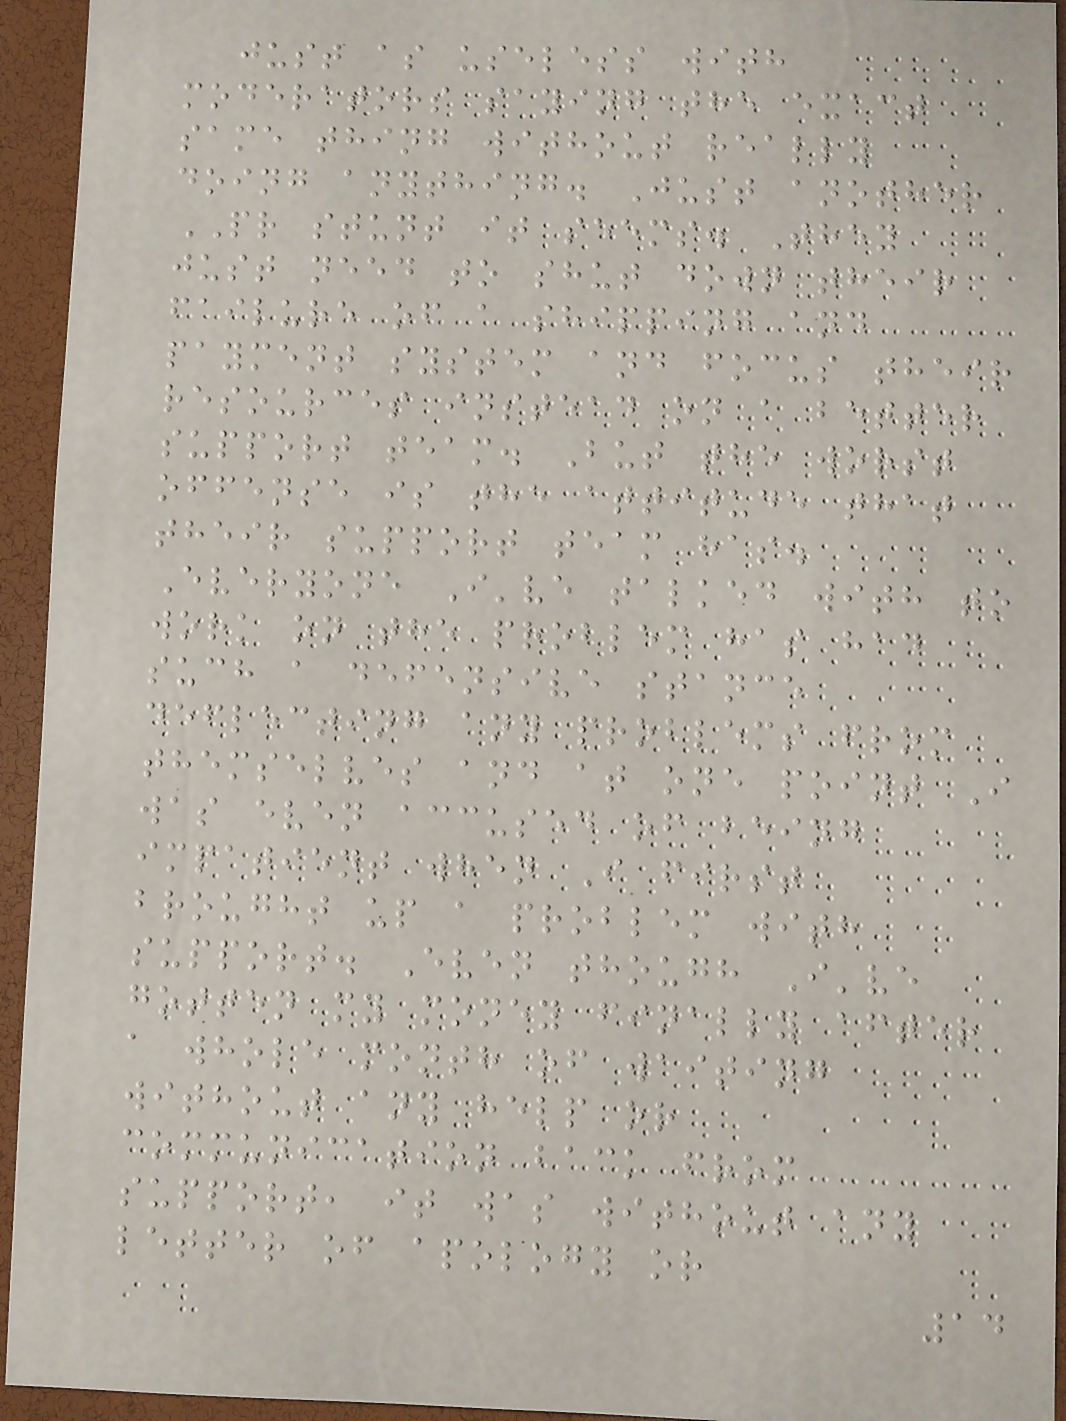just as useless with
moderators saying the exact
same thing without really
doing anything. Just another
PR stunt it seems. They
just need to shut down their
failure of a shipping and
payment system and focus their
resources instead on a better
support team. But the worst
offense is the attitude that
their support team has.
Everyone I've talked with to
work on the problem has had
such a defensive stance
deflecting any problems from
themselves and at one point I
was even accused of being
impatient when I first
brought up a problem with
support. Even though I've
gotten my money finally after
a whole month of waiting
without any help or
communication back from
support, it was without any
letter of apology or
14
